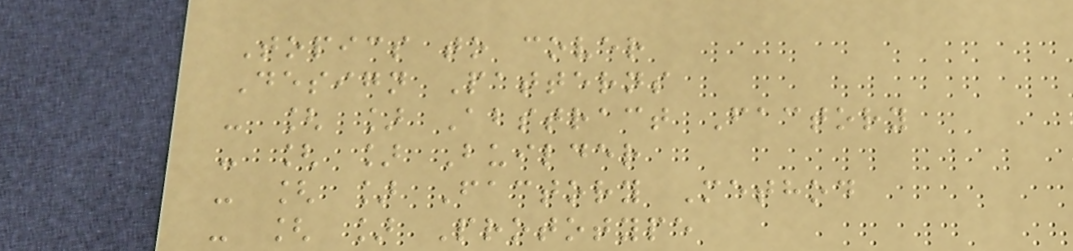Topics to cover
Design Patterns
- [ ] Abstract Factory
- [ ] Builder
- [ ] Factory Method
- [ ] Prototype
